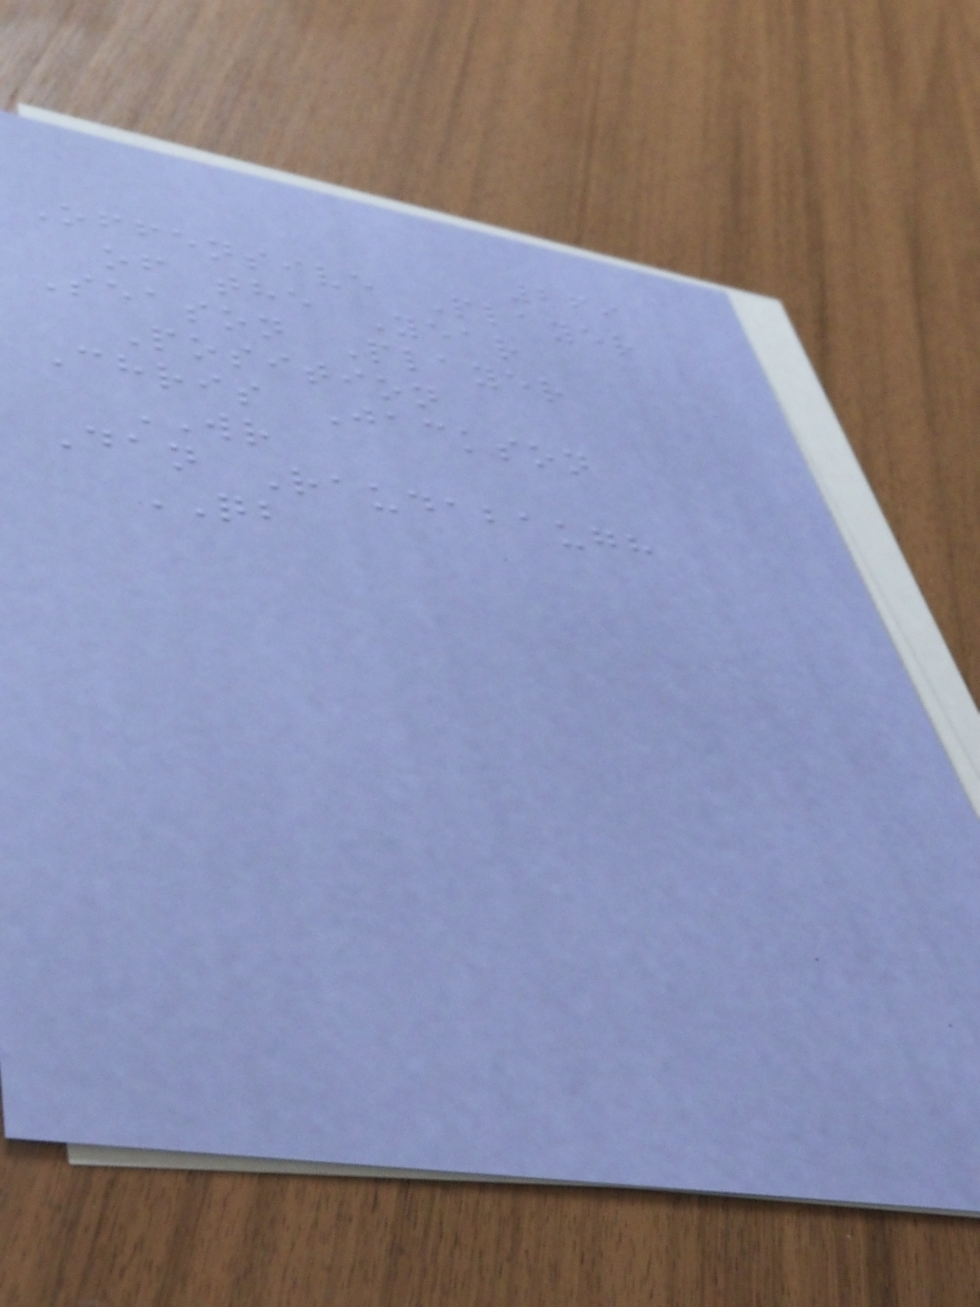269
Offensive Player
of the Year
Season Player
Position
Chris Jackson
WR
Dan Raudabaugh
QB
